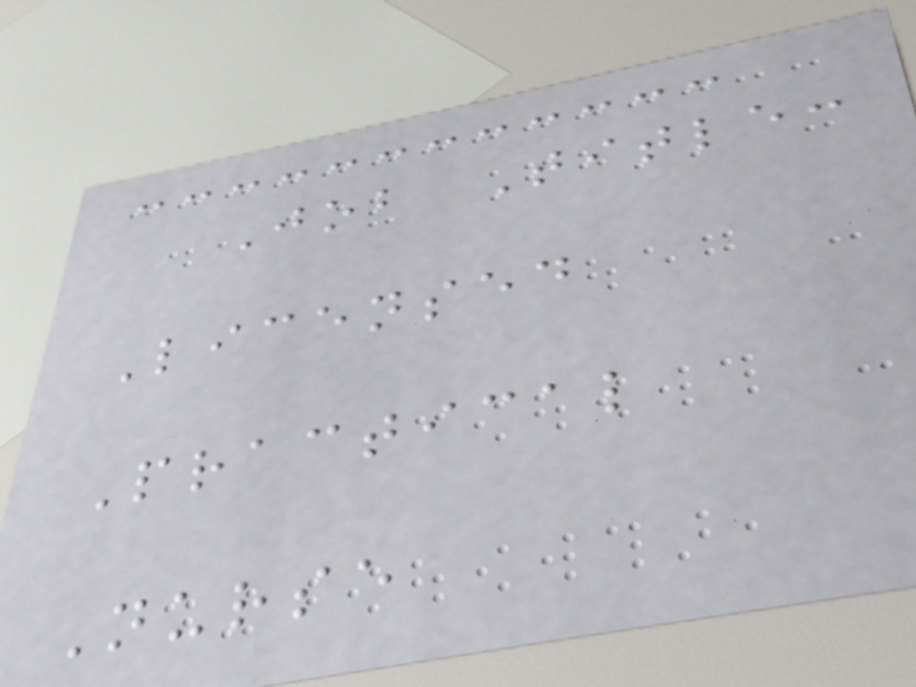Job Title:
Licensed
Practical
Nurse
